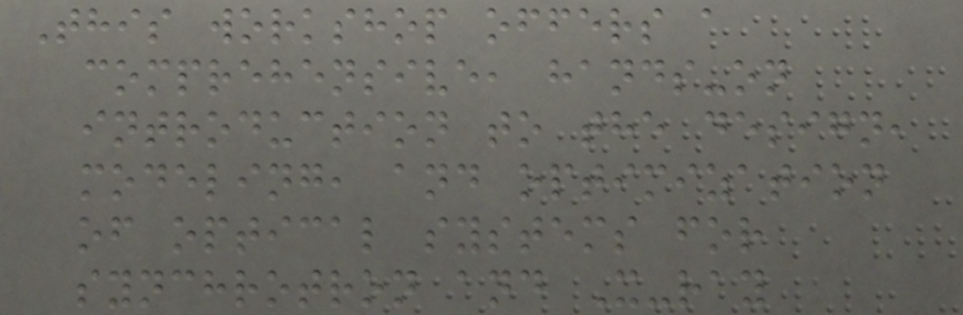This workshop offers a
comprehensive, hands-on
introduction to the design,
modeling, and optimization
of optical systems for
synchrotron and X-ray
